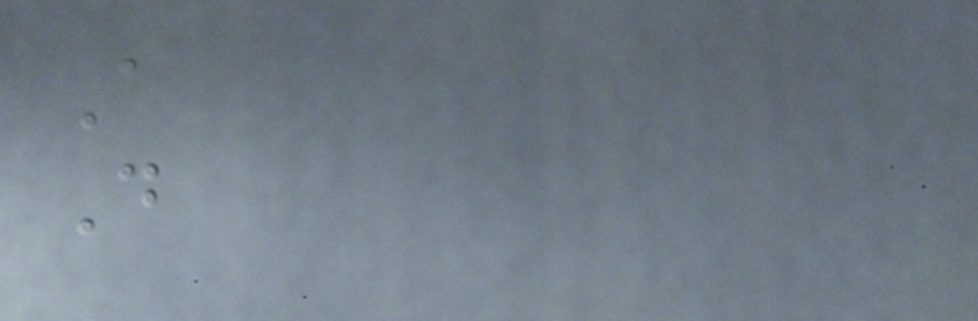A
D
